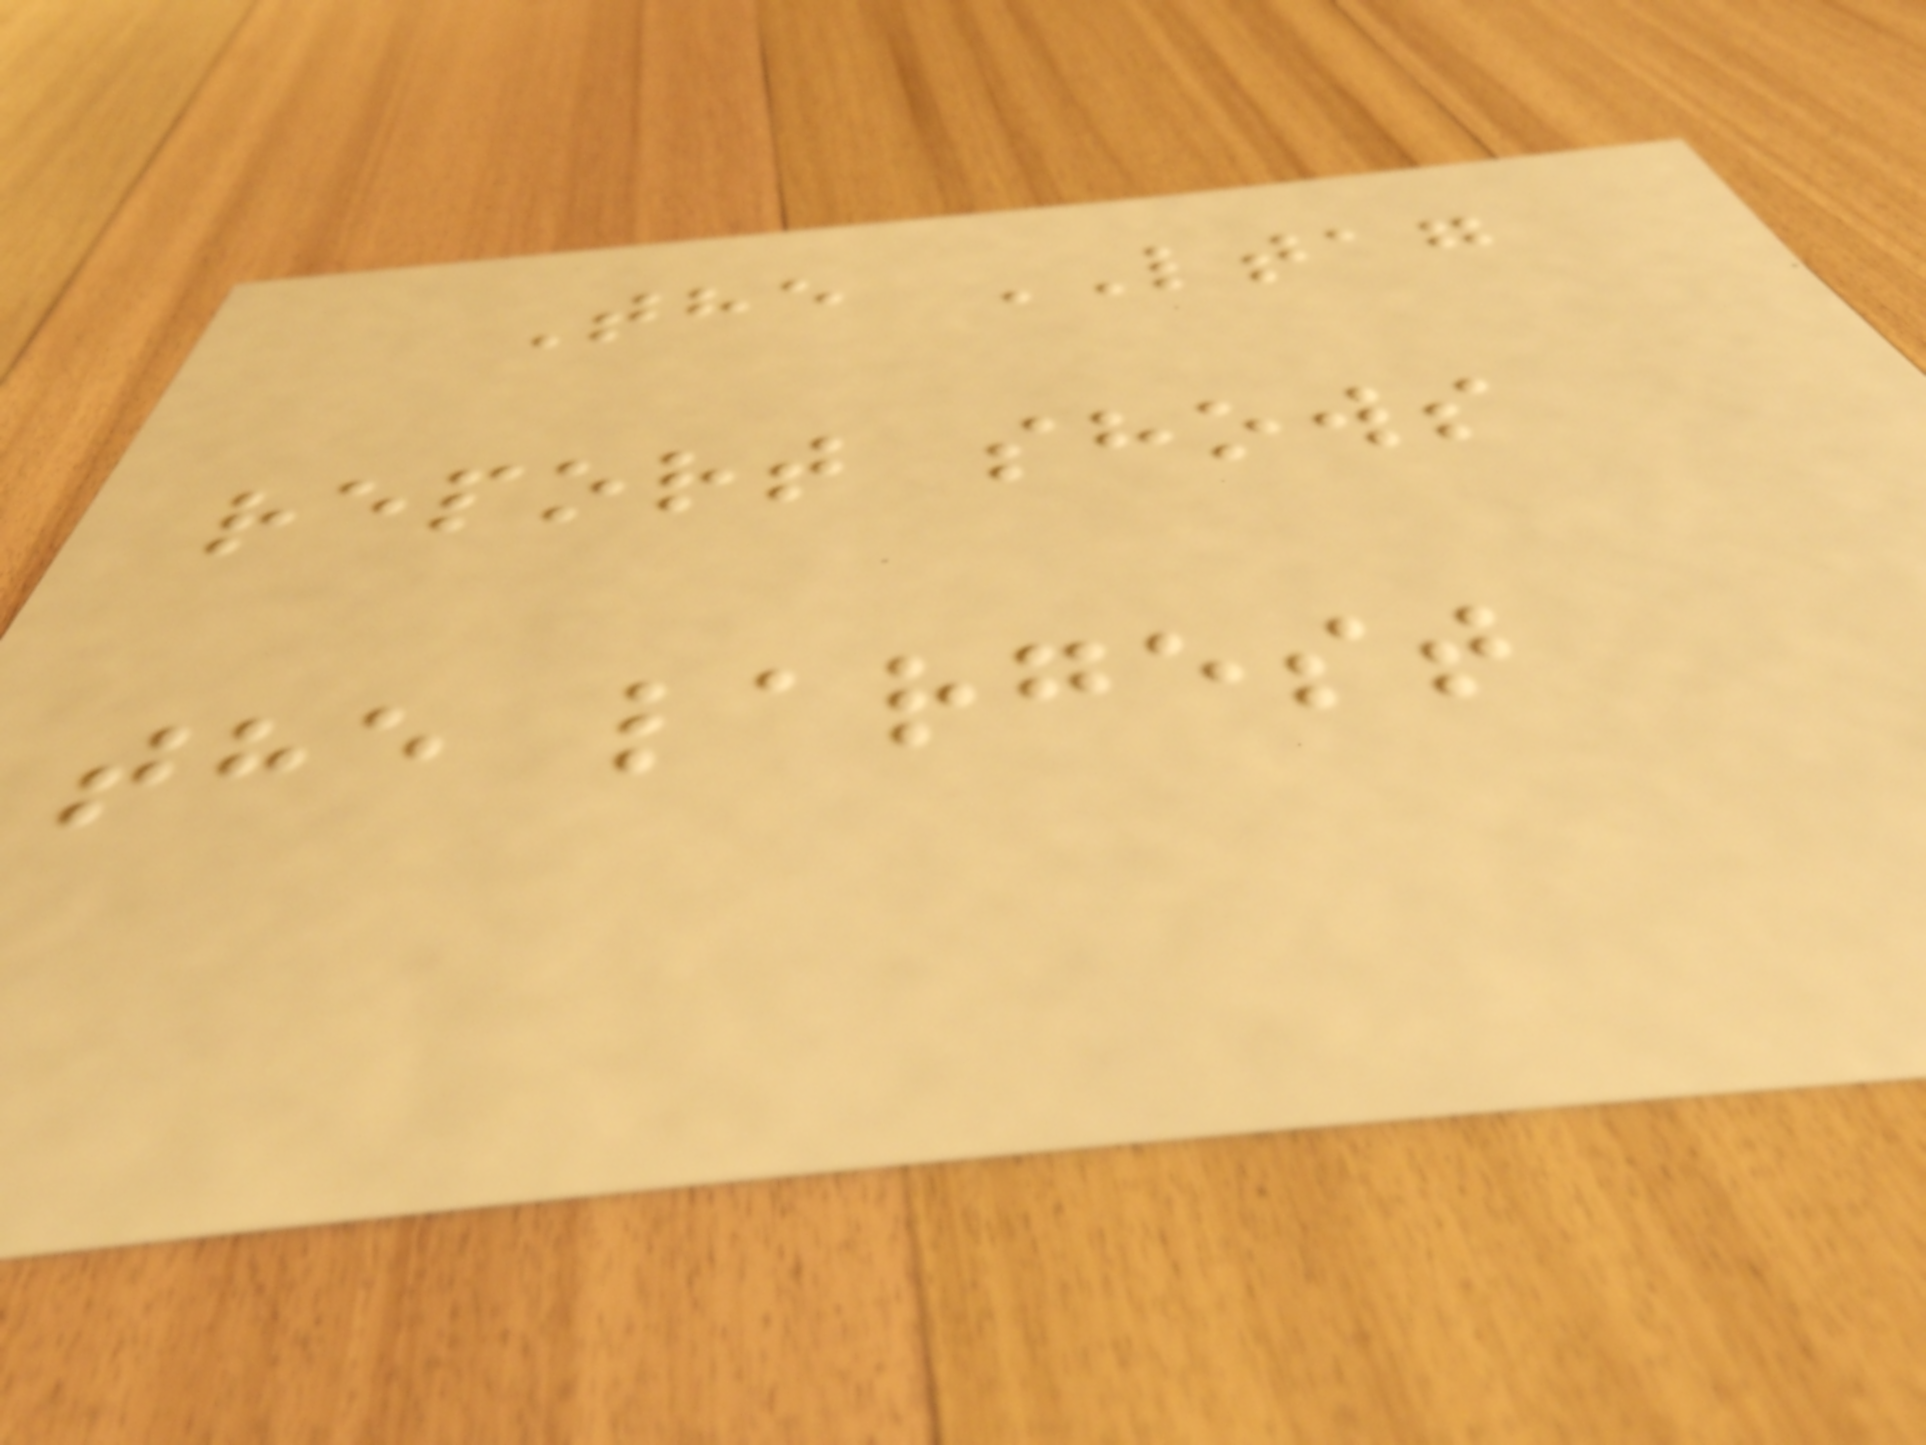The LTAG
report shows
the largest
